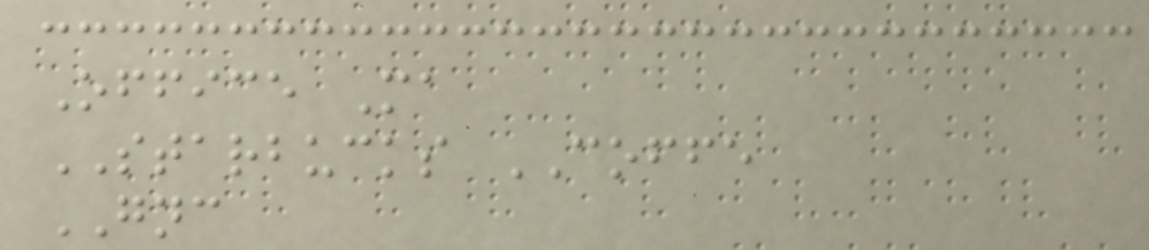Office Ma
STARBUCKS COFFE
GNC
